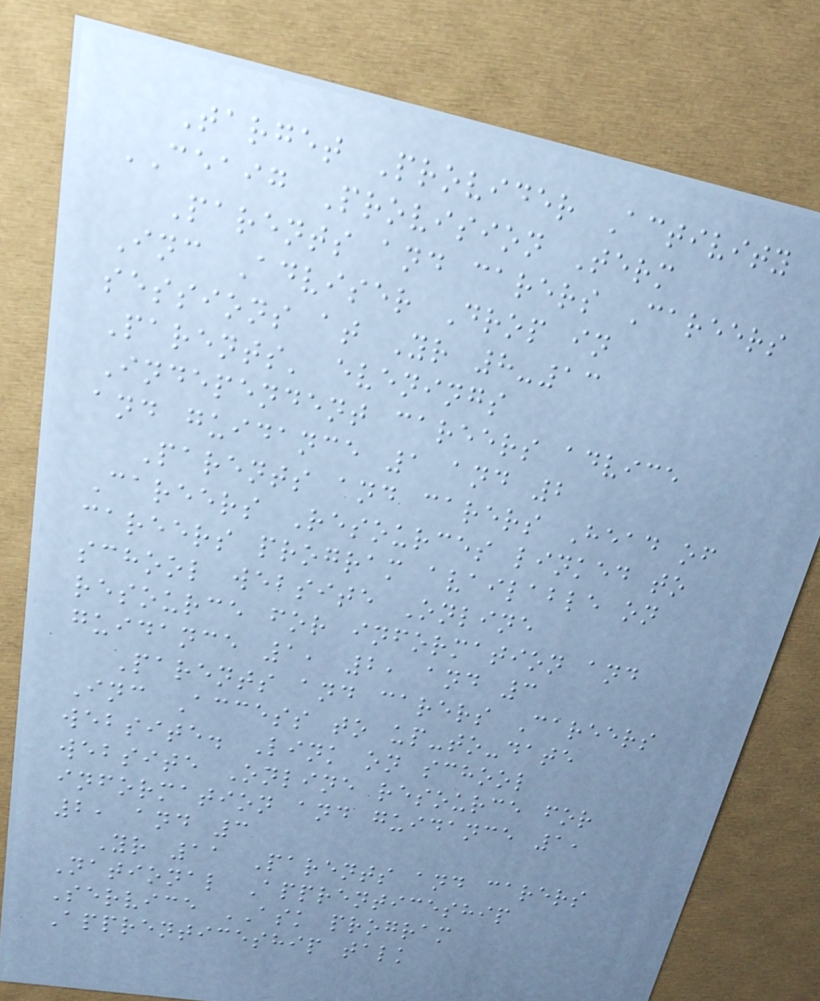Target Provider Activity
CEAIG Provision Term
Parents and carers Careers
Inc Adviser Drop in
sessions at Yr 8-13
Parents' evenings
Independent careers advice
and guidance 1 and 2
Parents and carers Head of
Careers Resources linked to
careers program available on
school website Online
resource for information and
guidance 1, 2, and 3
Parents and carers Careers
Inc Access to up-to-date
website. Link on school
website Online resource for
information and guidance 1,
2, and 3
Yr 11 Parents and carers
National Apprenticeship
Service ASK program
Apprenticeship talk
